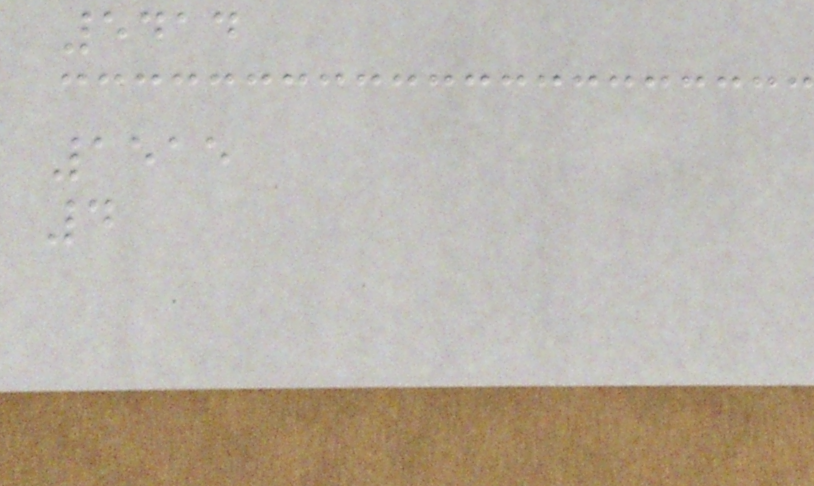5414
1515
4
